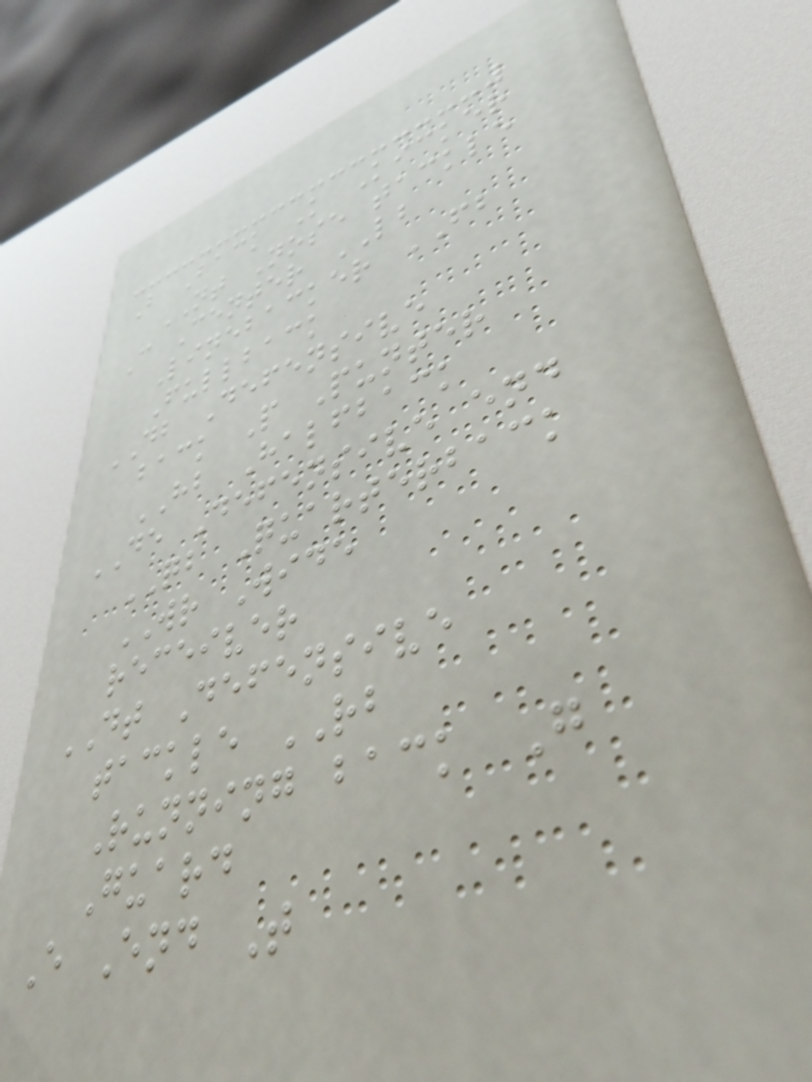B Back K Kicker
NT Nose tackle
C Center LB
Linebacker FB
Fullback
DB Defensive
back P Punter
HB Halfback
DE Defensive end
QB Quarterback
WR Wide
receiver
DT Defensive
tackle RB
Running back G
Guard
E End T
